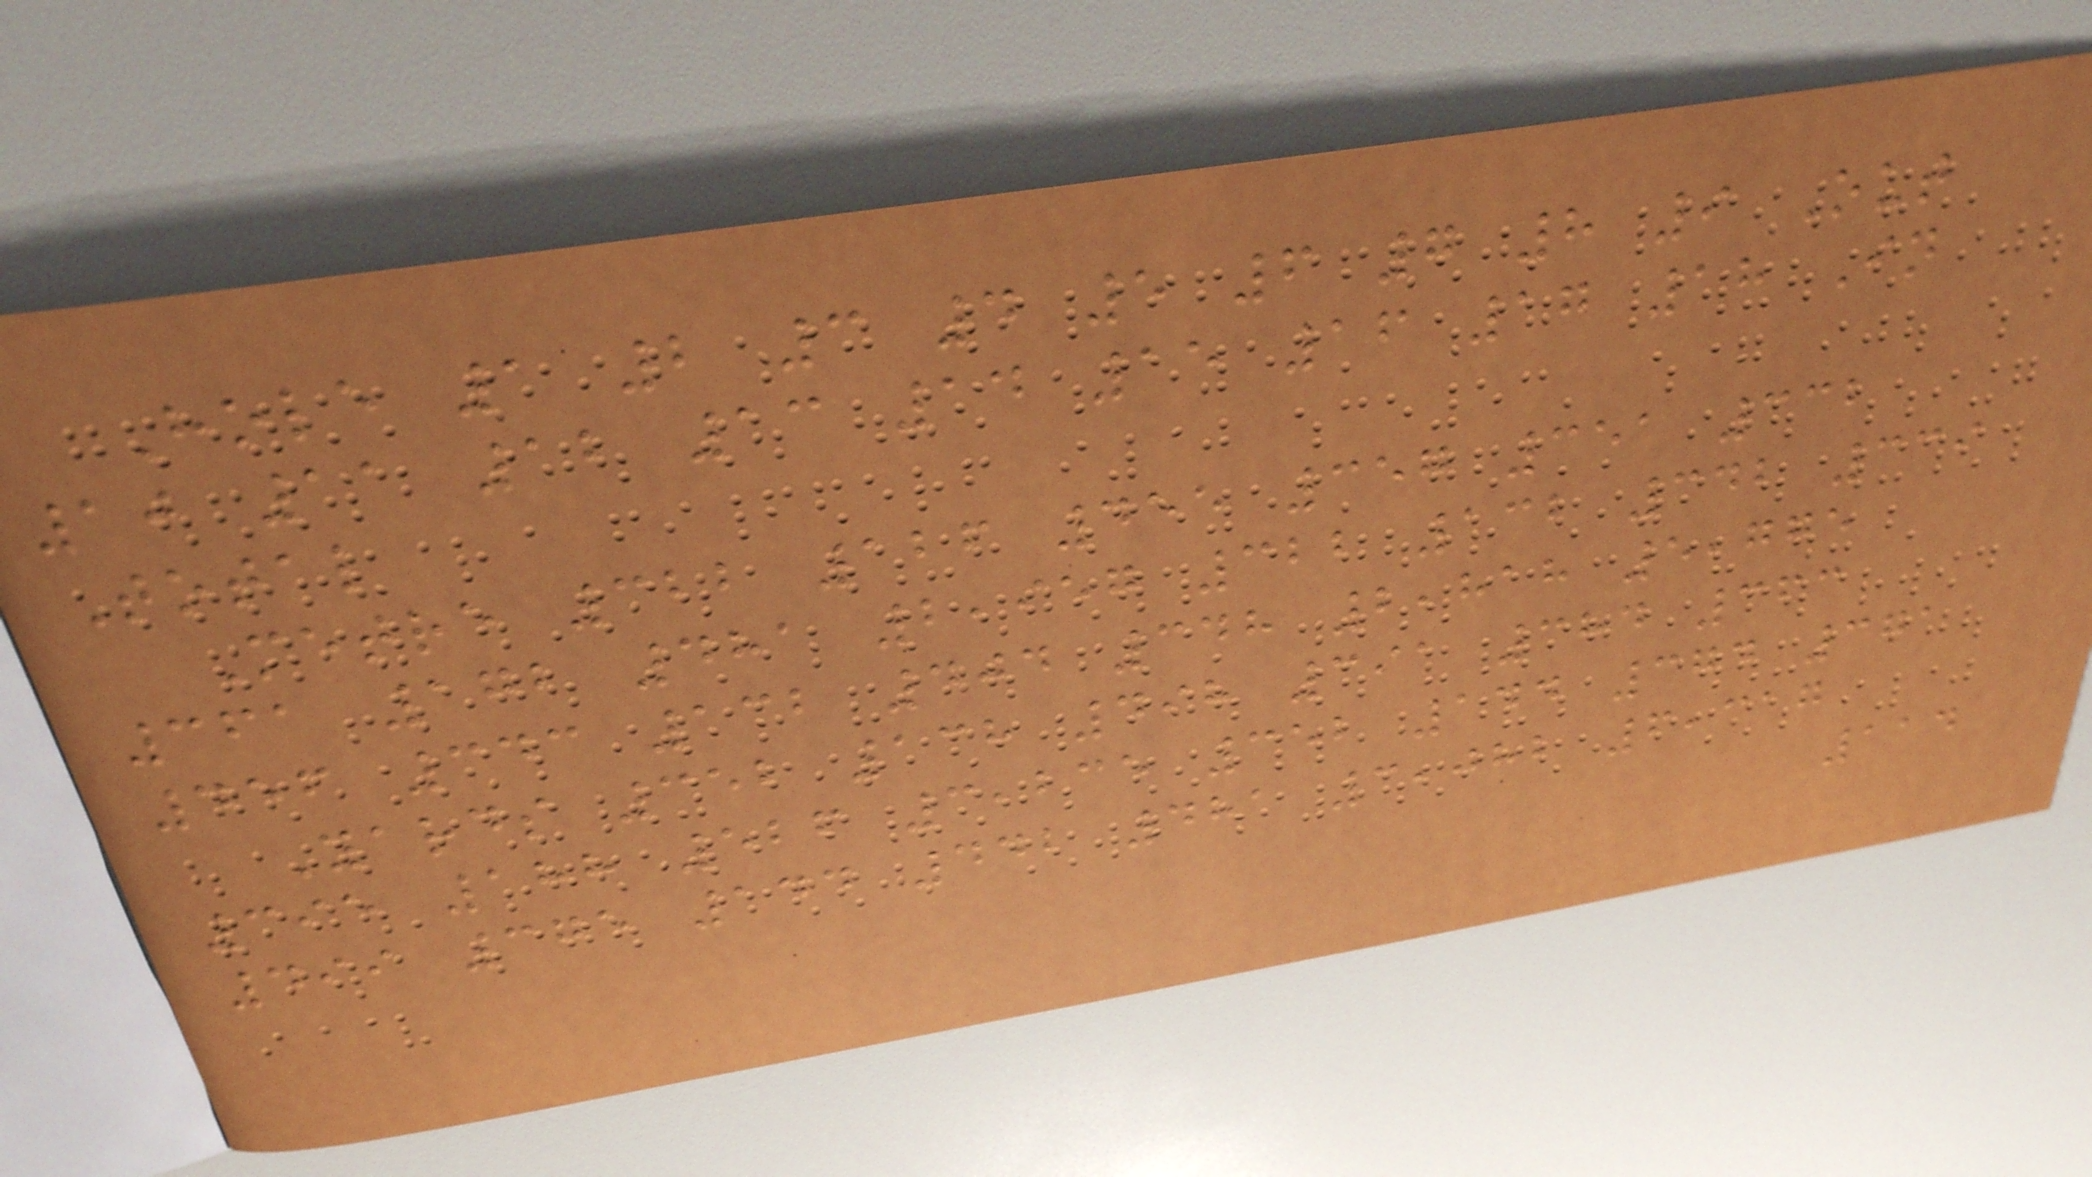Hole 1 2 3 4 5 6 7 8 9 Out
10 11 12 13 14 15 16 17 18 In
Total
Metre 322 126 455 357 351 332
361 172 481 2,957 322 132 342 339
456 343 132 404 348 2,818 5,775
Yards 352 138 498 391 384 363
395 188 526 3,235 352 144 374 371
499 375 144 442 481 3,082 6,317
114
